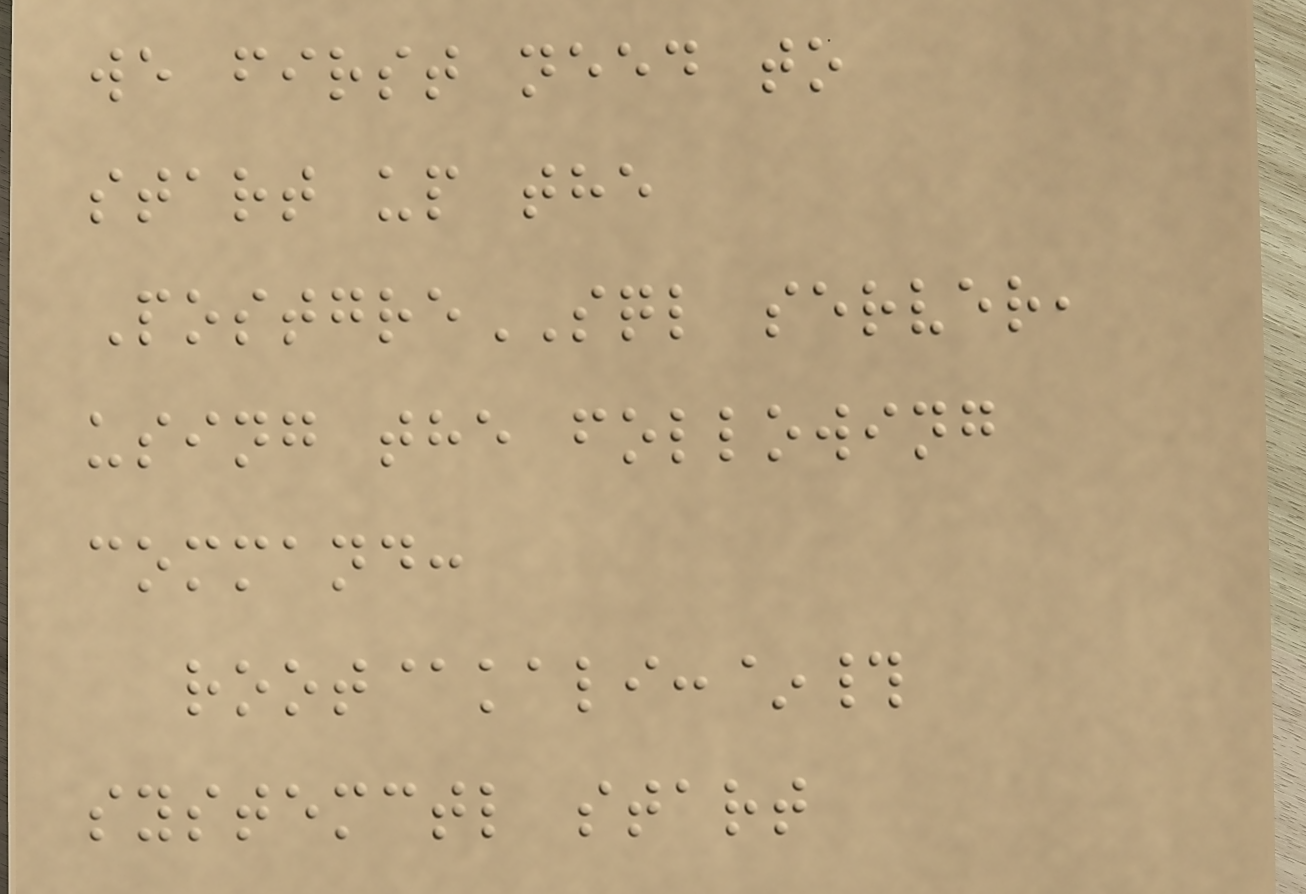we first need to
start up the
PostgreSQL server,
using the following
command:
root@kali:~#
systemctl start
